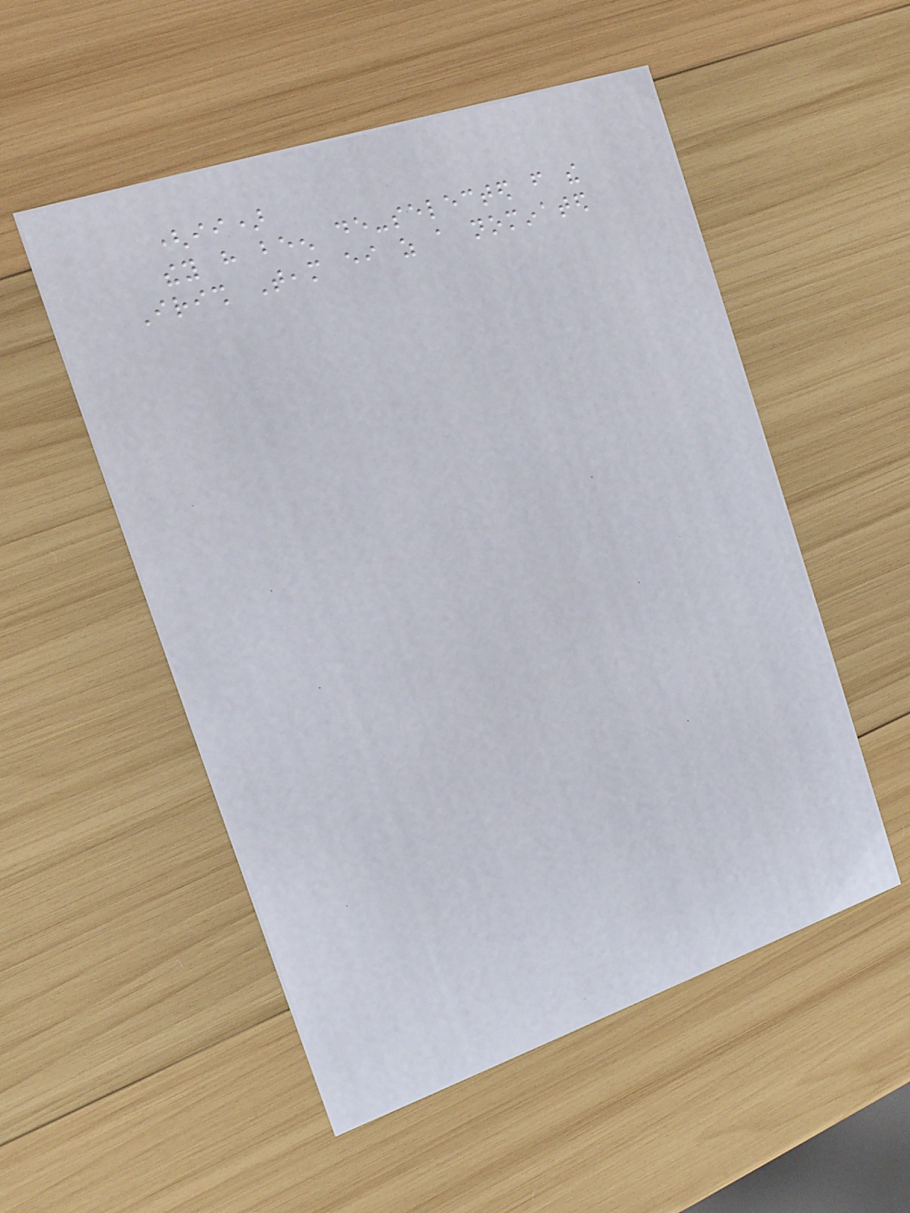(ii)
they have been de-selected from the
Irish Team either as a nominated
